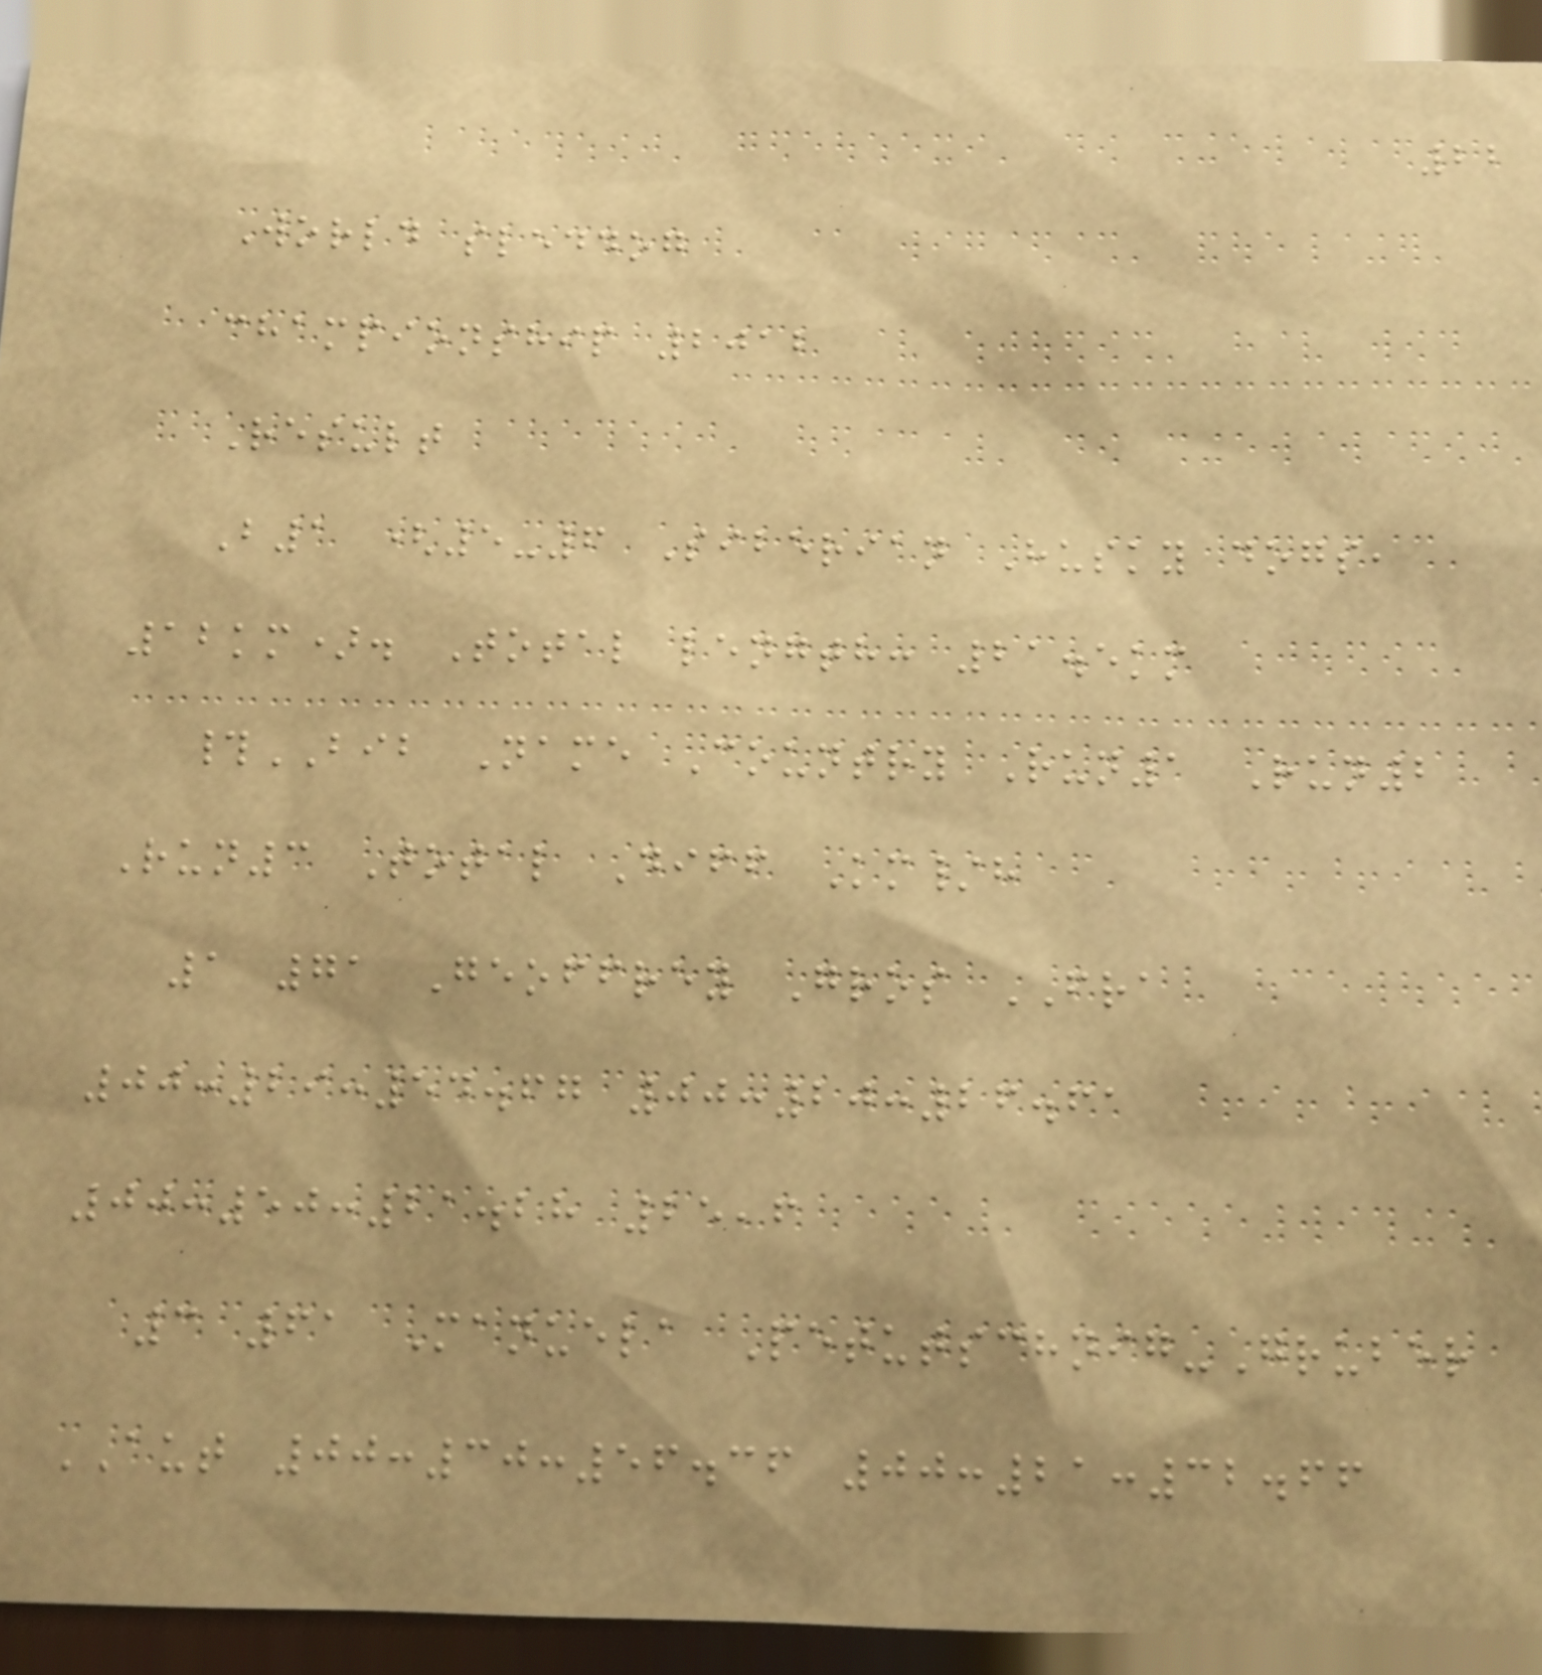22
World sleddog
championship 2012
Result
B1 (5-6 Siberian Husky dogs,
12km). Total length: 21.5km
#BIB Name Country Run1 Run2
Run3 Total Diff Km/h
1 71 Geoffrey Gros FRA
00:29:54.67 00:20:26.61
00:50:21.28 25,6
3 61 Manuela Petutschnig-Gruber
AUT 00:30:56.36 00:21:32.66
